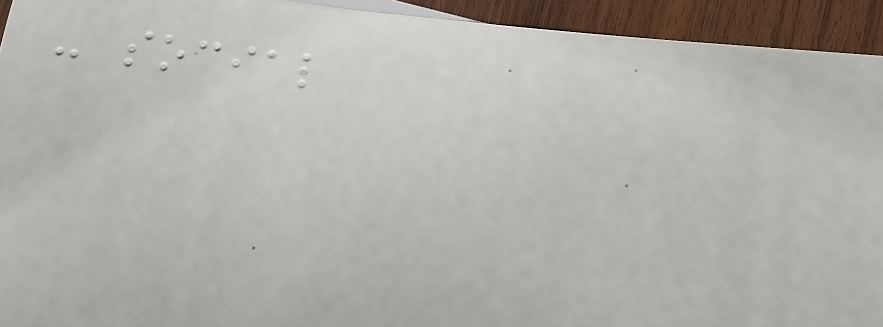- social
